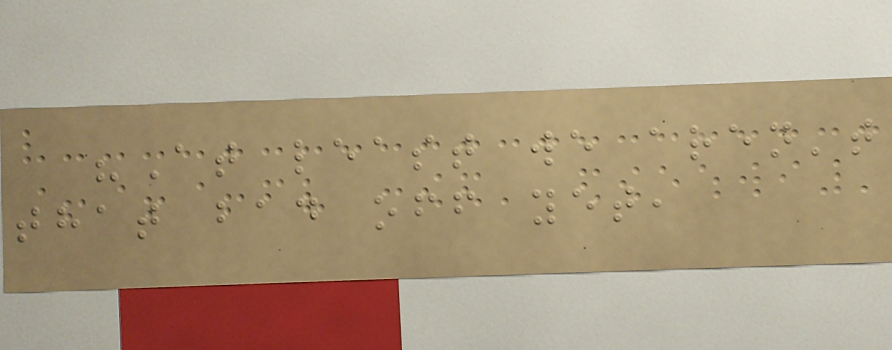"At least we aren't
that bad off yet,
